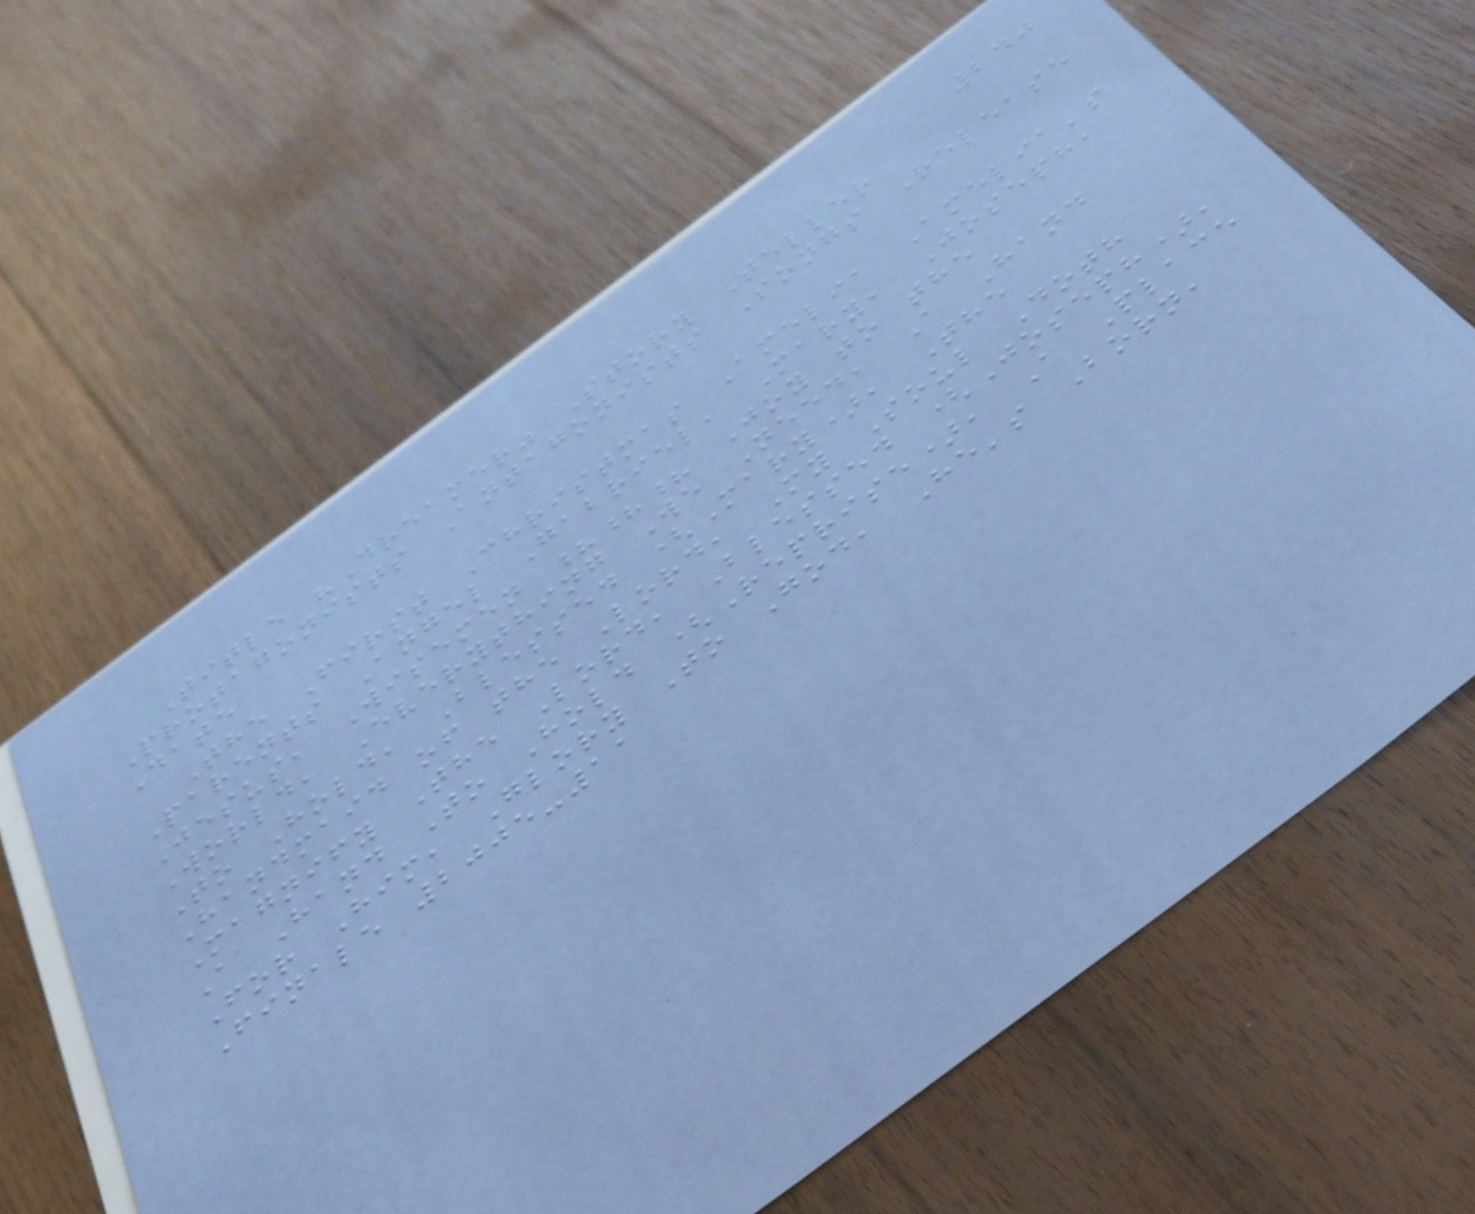240
Title "Dreamer" Story Teller
Protagonists Antagonists Songs Release
Date
The First Christmas Amelia Amelia's
Parents Angel Gabriel, Mary, Joseph,
Jesus, Wisemen ??? Joy to the
World, Everything We Need, A Hand
To Hold, Blessed (Mary), The
Handmaid of the Lord, My Soul Doth
Magnify The Lord, Blessed (Joseph),
A Hand To Hold (Reprise), A Place
For Him, Glory To God, He's Born,
Finale 2005-11
